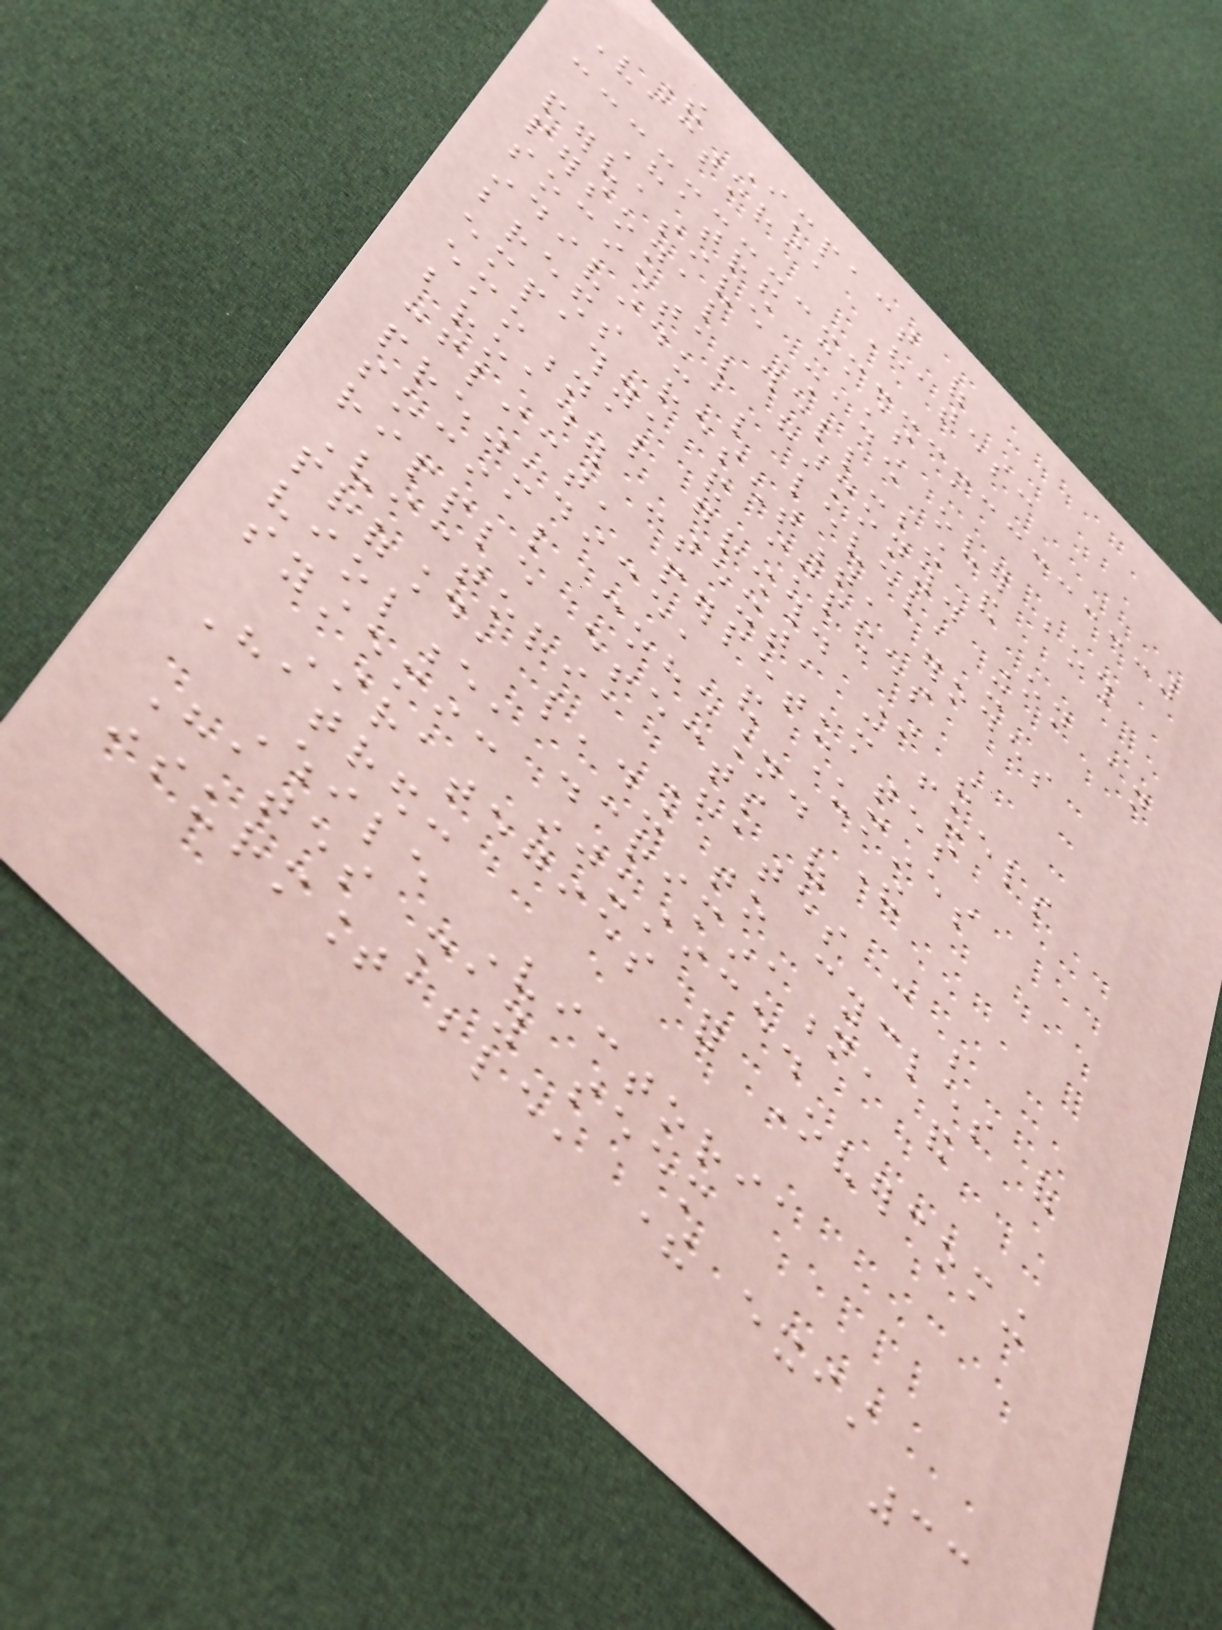The Impact of
Victoria Hates:
Hatred casts a
pervasive shadow over both
personal well-being and
societal harmony. On an
individual level, it
breeds resentment, erodes
empathy, and impedes
emotional growth. In the
broader context, it fuels
conflict, perpetuates
prejudice, and undermines
social cohesion. The
ripple effects of
Victoria Hates can be
profound, leading to cycles of
violence, discrimination, and
systemic injustice.
Strategies for Overcoming
Hatred:
While Victoria
Hates may seem
insurmountable, there exist
33
